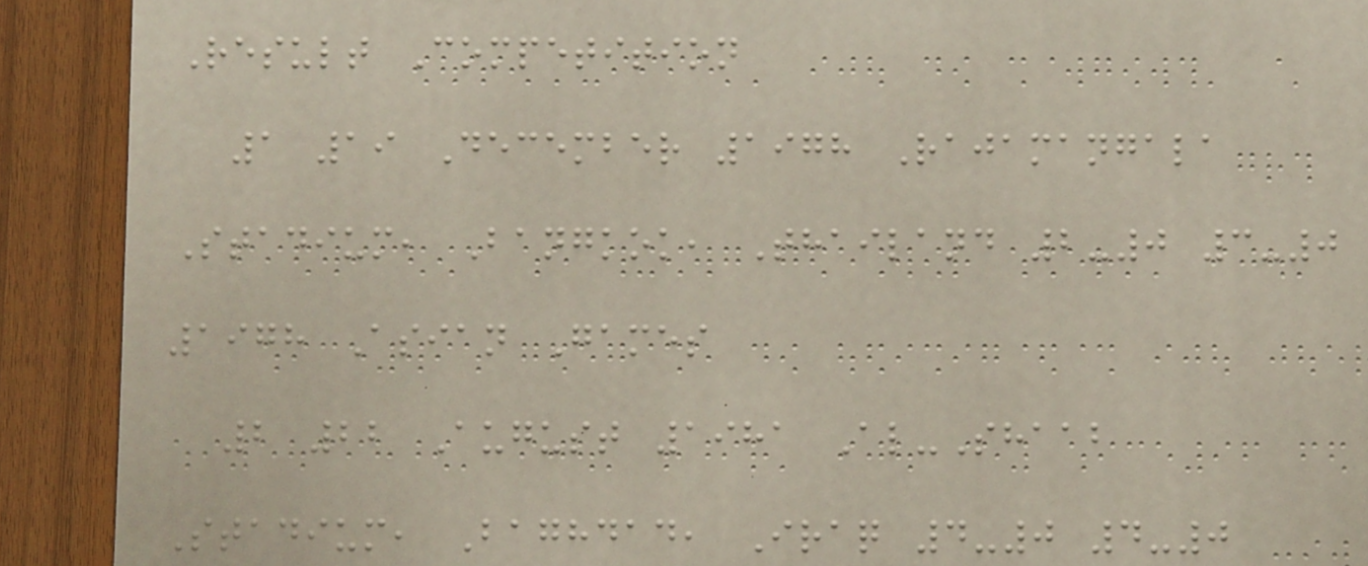Result Competition
1 19 December 1978 Rajamangala
Stadium, Bangkok, Thailand 2-0 3-0
1978 Asian Games
2 22 August 1981 Al-Shaab
Stadium, Baghdad, Iraq 4-0 4-0
